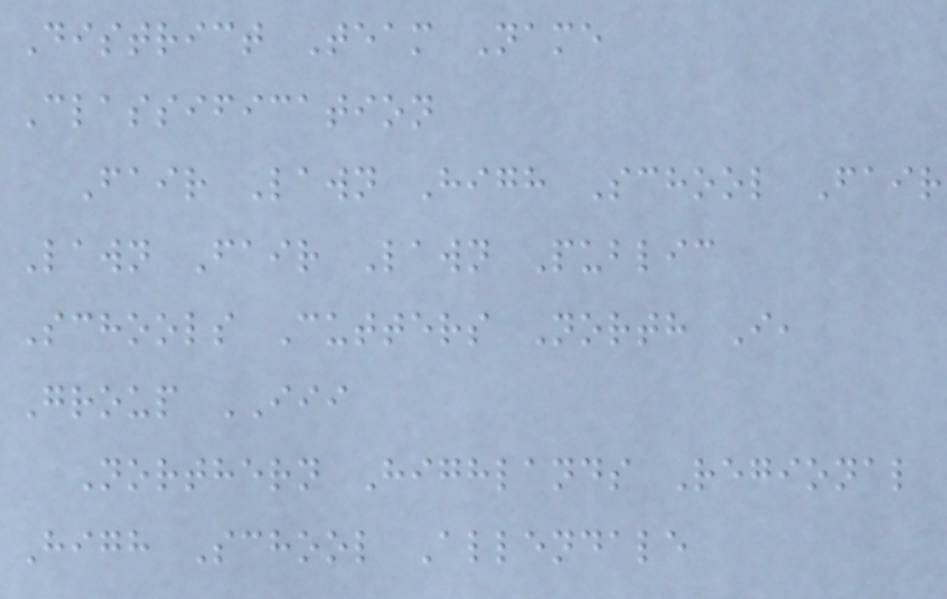District Team Name
Classification
Fair Lawn High School Fair
Lawn Fair Lawn Public
Schools Cutters North I,
Group III
Northern Highlands Regional
High School Allendale
